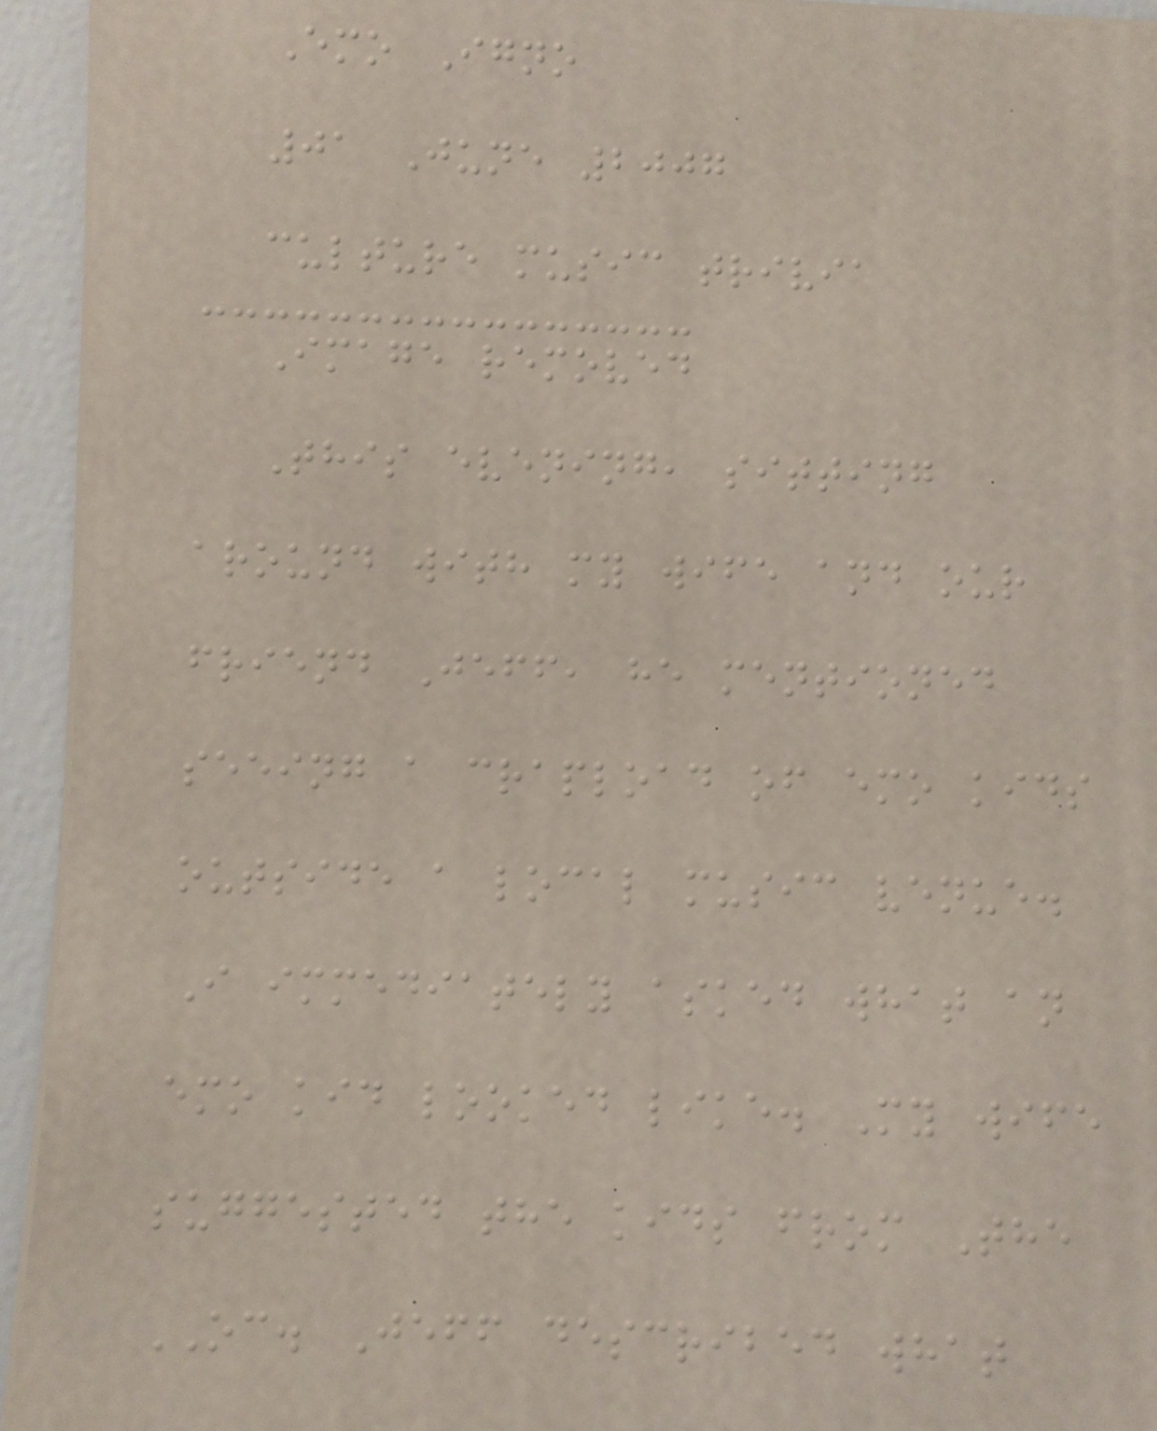Emo Igno
01 June 2007
culture music trivia
Image removed
This evening, sitting
around with my wife and our
friend Jeff, he mentioned
seeing a crapload of emo kids
outside a local music venue.
I immediately asked what an
emo kid looked like. My wife
suggested the kids from The
OC. Jeff described what
